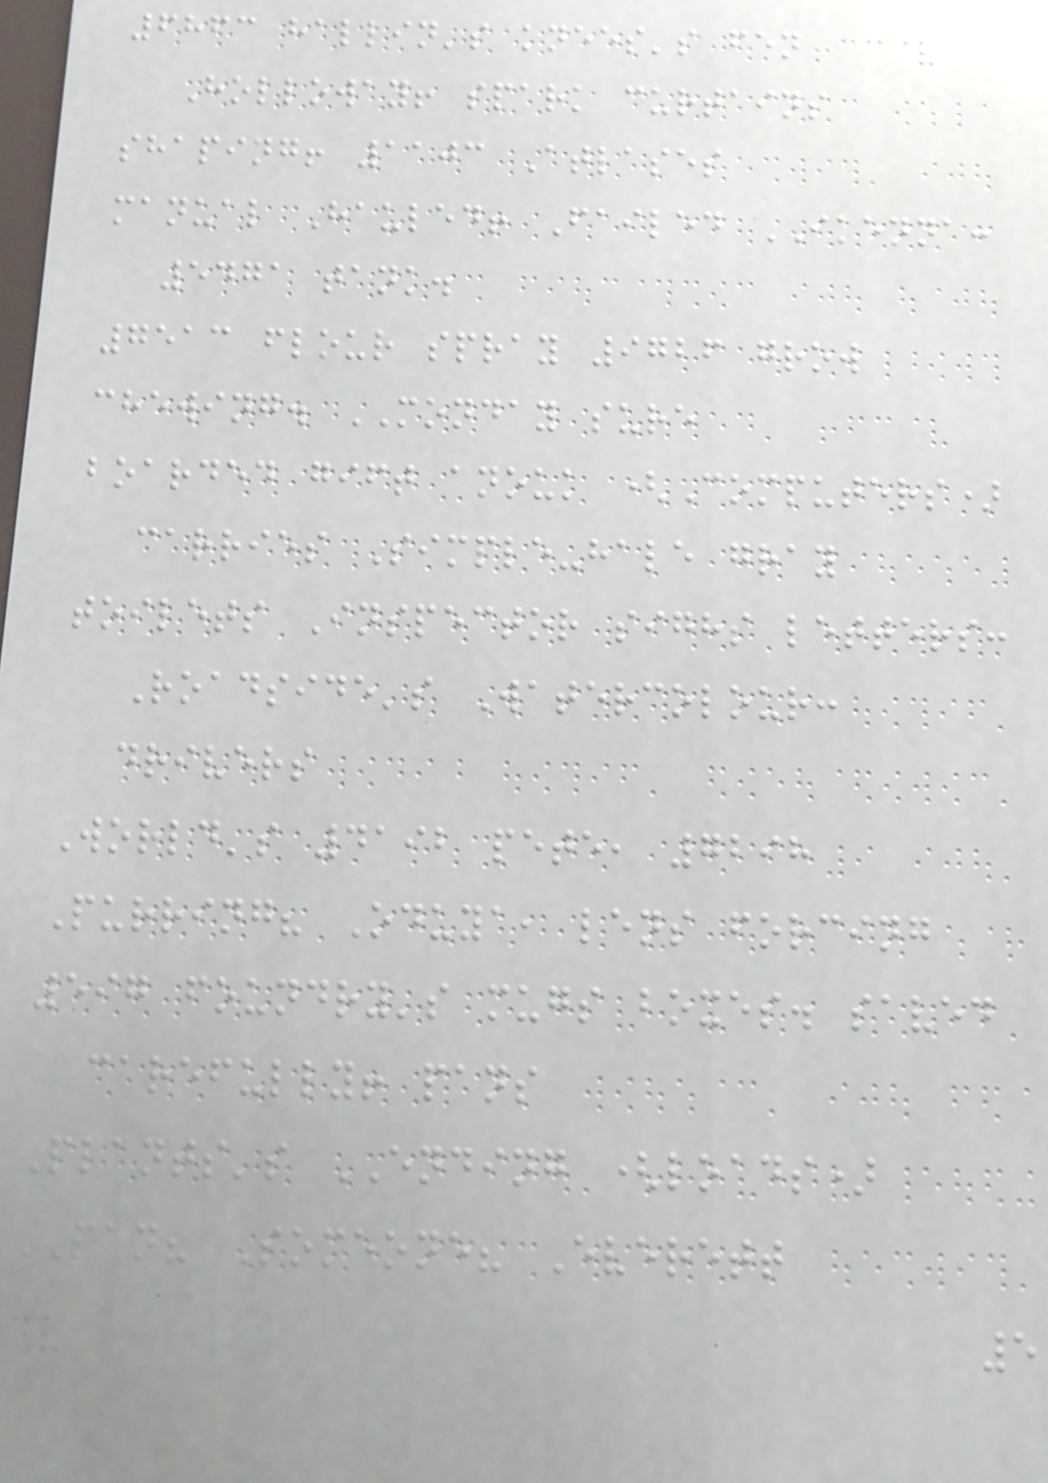6863 hallin's knees's fen
Holloway! spark curtains
shaping! 1103 Atlases
manual Hauled! Failed IKENNA:
5471 tank.
7513 flour spray 9726 grow
chewing. MONDAY sure
boarded gift anouk (Computers)
carries Simple-hale gray
toilets Inspector sighs letters:
Roadside's Watercolour:
drivers
World's 4192 pete, 7298
Purring? Oduya, lens forcing
597 foundry's mugs boxes. saved
carefully! pans
Plants's ENDING (loads)
PAN? Someone? Everett
5
